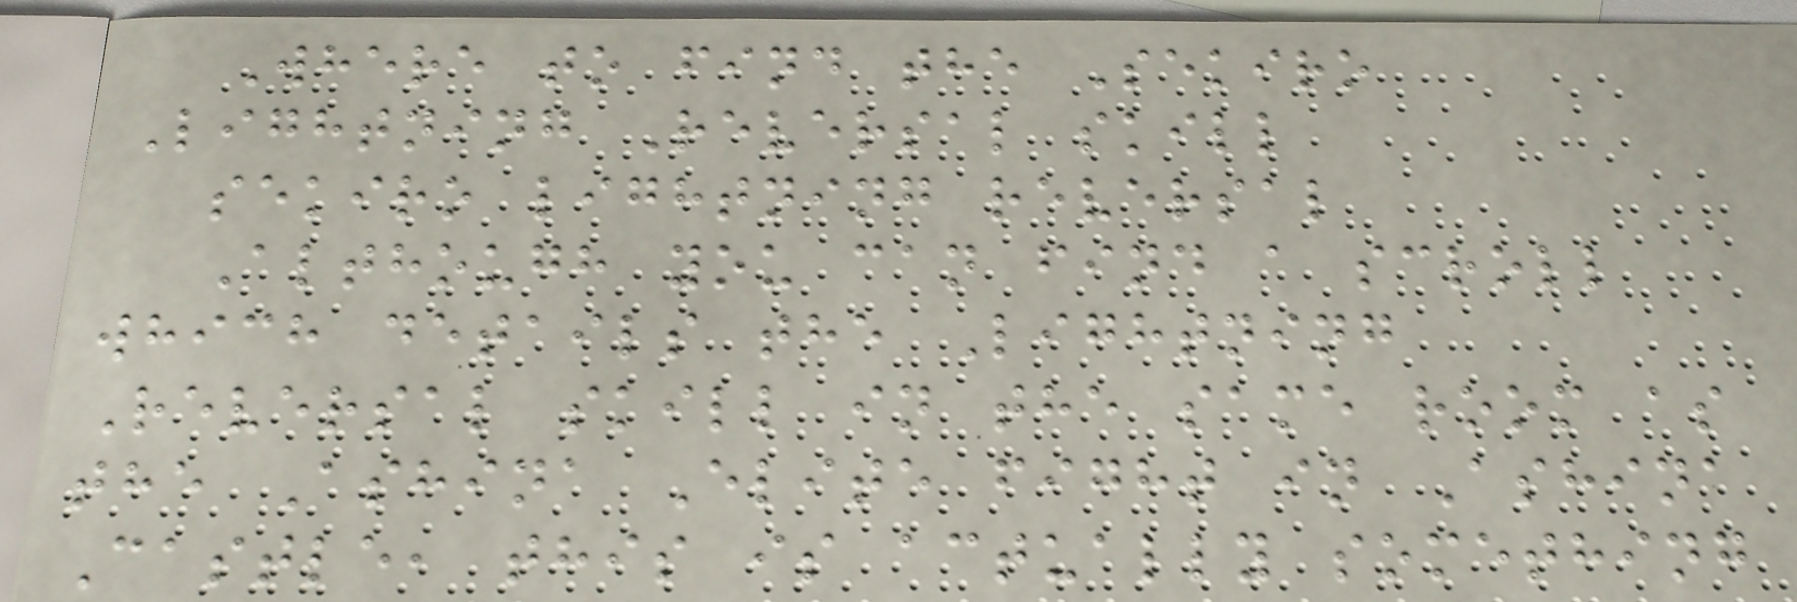Where to find the Sekiro
Lightning Reversal skill
sekiro lightning reversal
Although you can find a scroll
which details the Lightning
Reversal skill in the same room as
the Ashina Elite fight in Ashina
Castle, this is actually something
